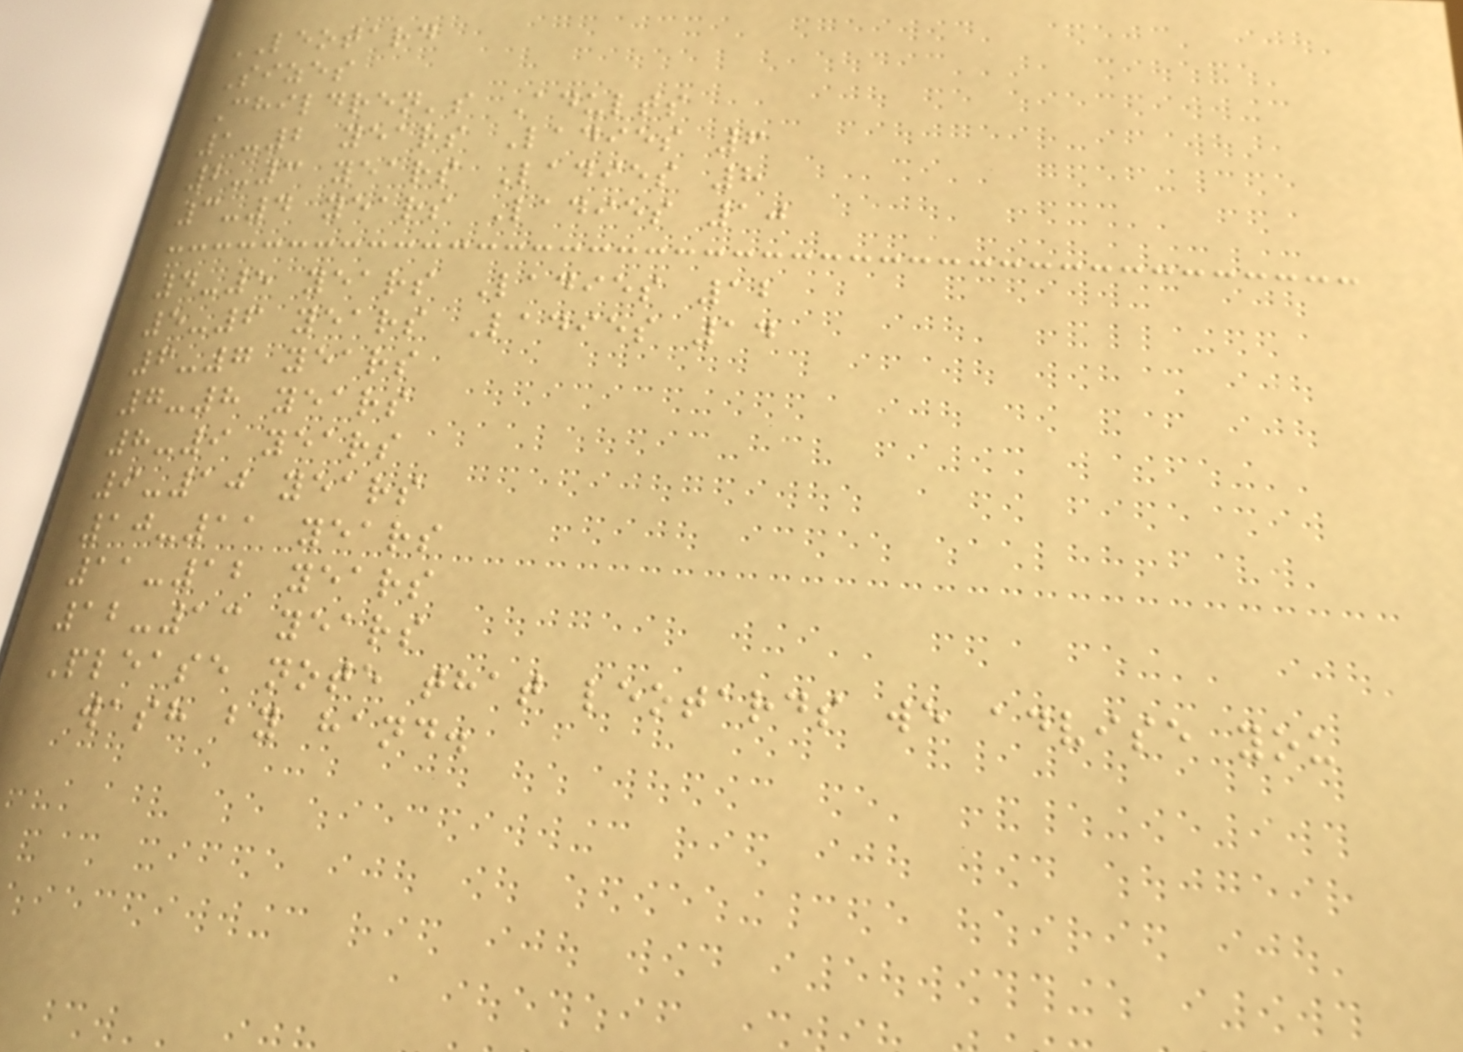LEOTARD
Sizes
Children's Adults
1-2 years Ladies 6
2-3 years Ladies 8
3-4 years Ladies 10
4-5 years Ladies 12
5-6 years Ladies 14
6-7 years
7-8 years
8-9 years
9-10 years
10-11 years
11-12 years
12-13 years
Please note that leotards we advise you
wash by hand.
